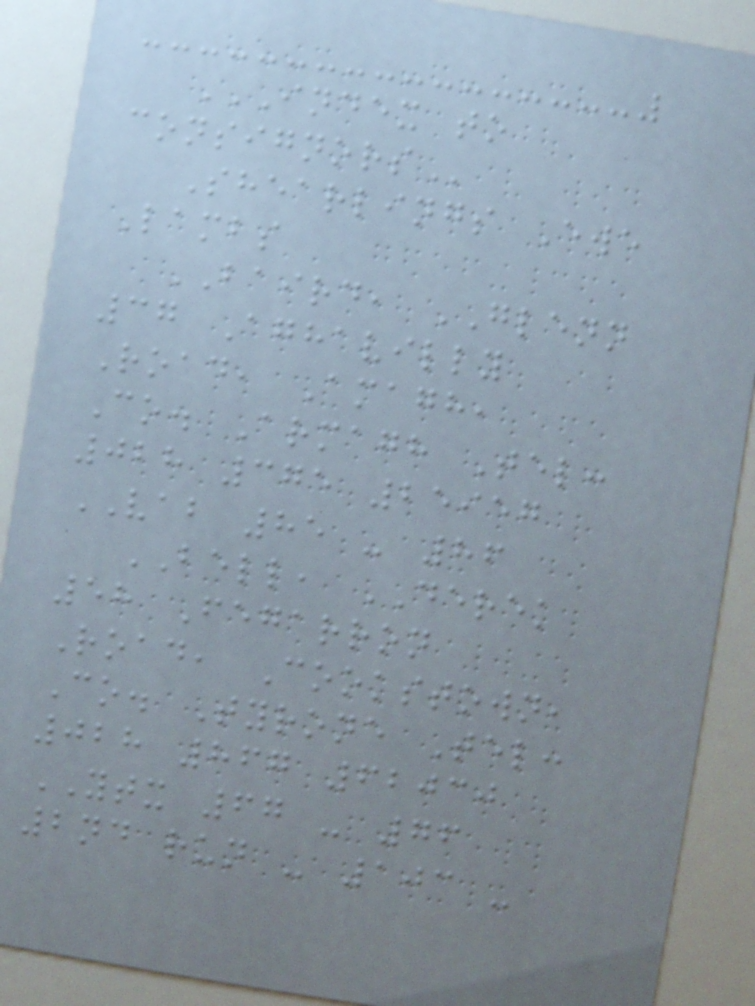INDEX TO
CONSIGNORS
Shearlings Ewe
Lambs
BAIRD, GLENN
37 Aghavilly
Road, Amagh,
Co. Armagh Tel:
028 375 25957
VAB 85 - 86
BELL, DEREK
58 Fegarron
Road, Cookstown,
Co. Tyrone Tel:
028 867 62030
YTX 67 - 76
2nd run - 103 -
